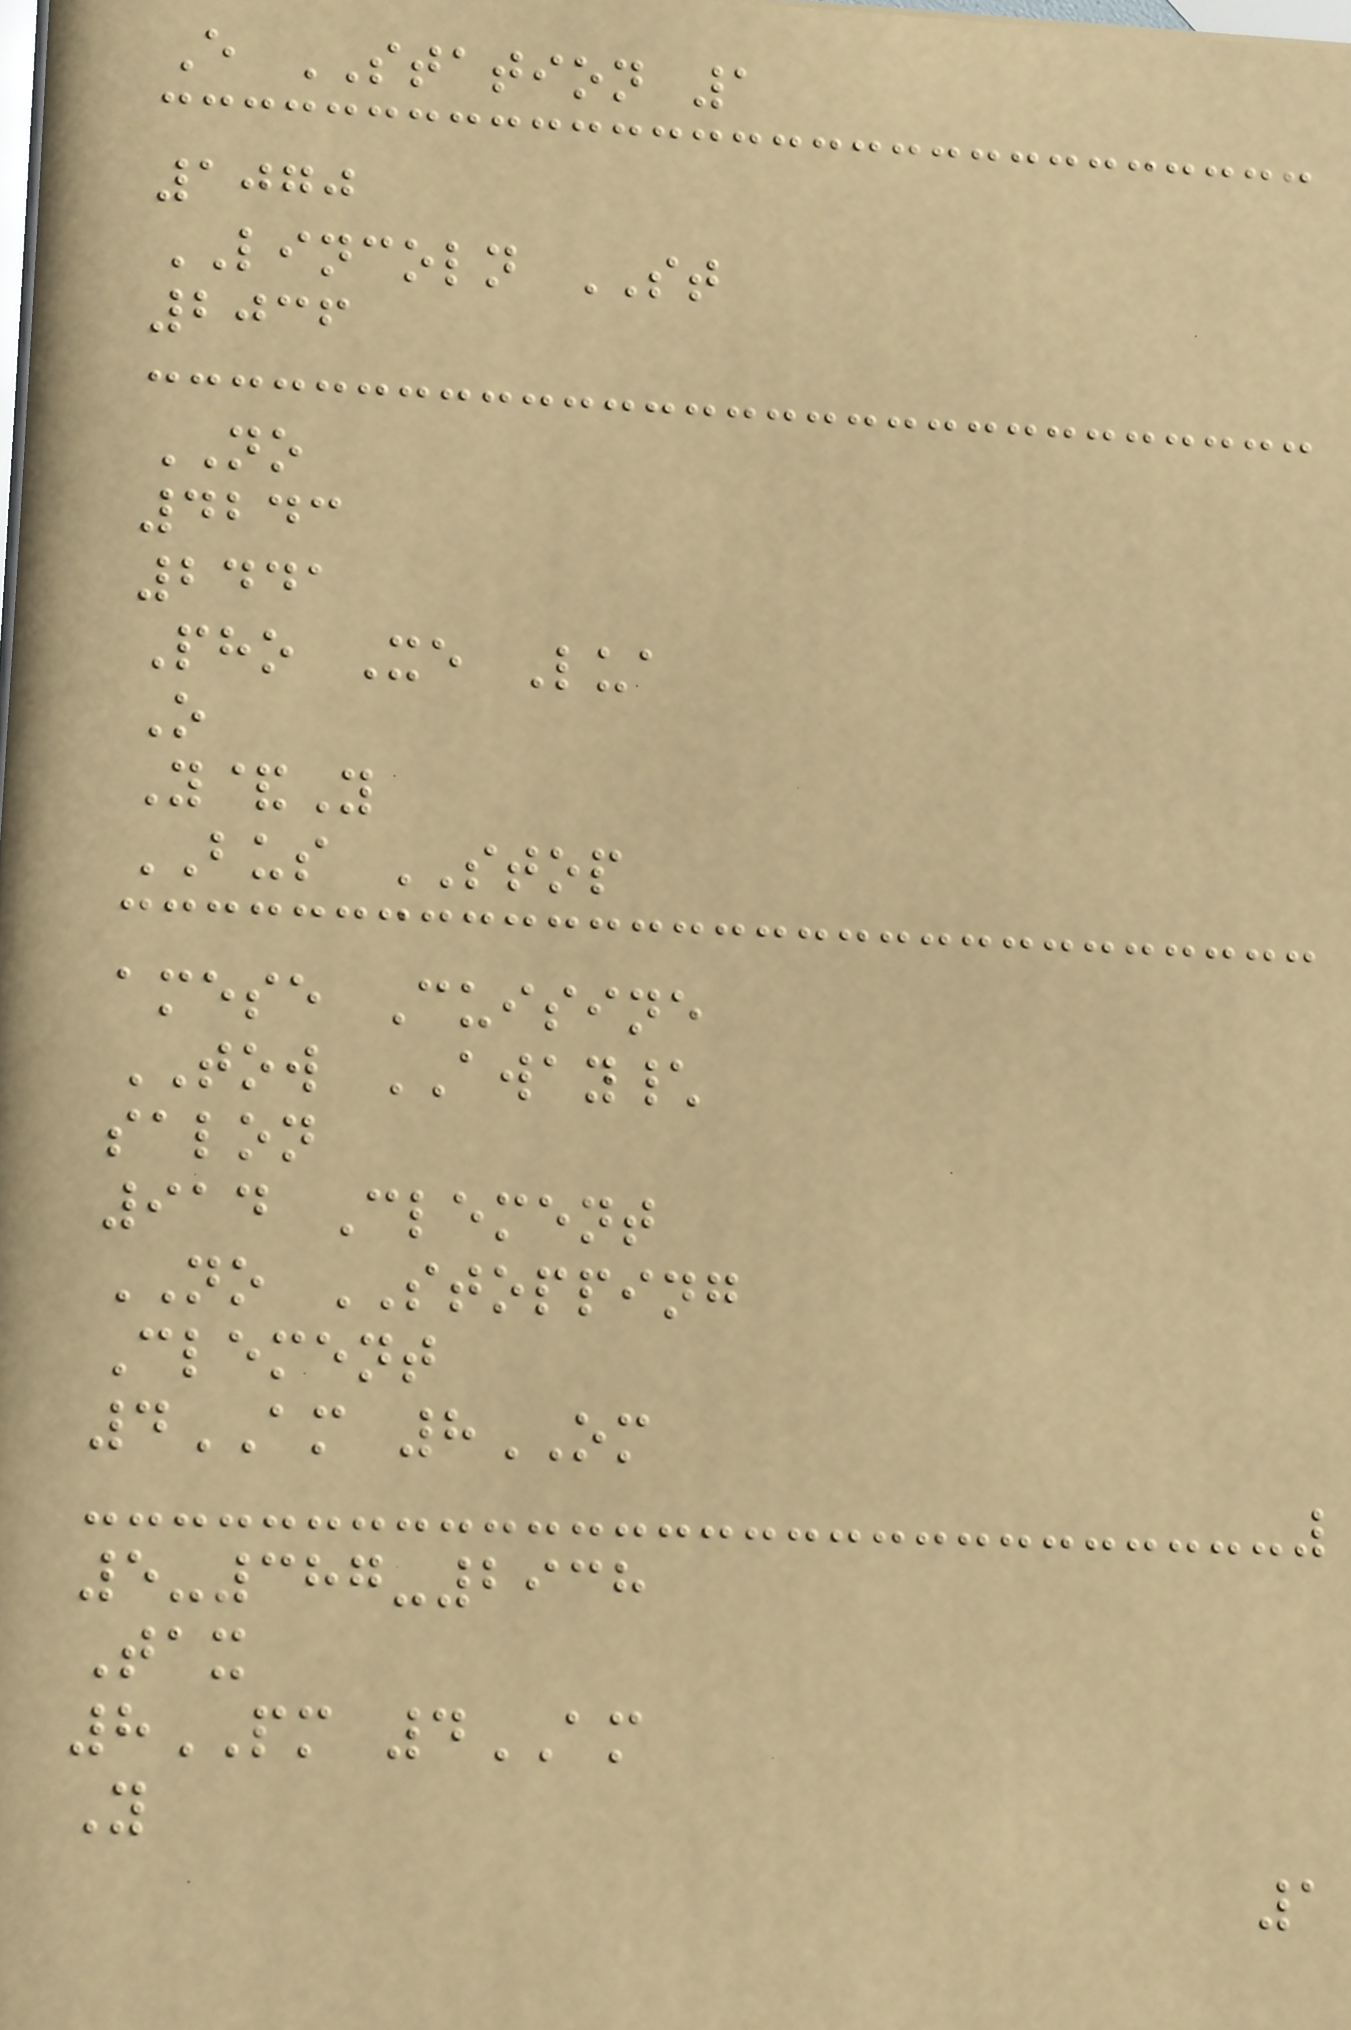E STATION 1
1070
LINCOLN ST
2036
NO
4243
2441
Pho Xe Lua
O
Y&Y
BUS STOP
amese Cuisine
TOW AWAY\
salon
914 Clement
NO STOPPING
Clement
4AM 8OM
5-387-2938
Tax
8PM 4AM
Y
1
